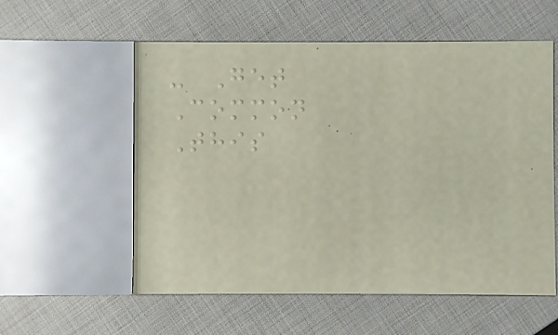- Get
Common
This
